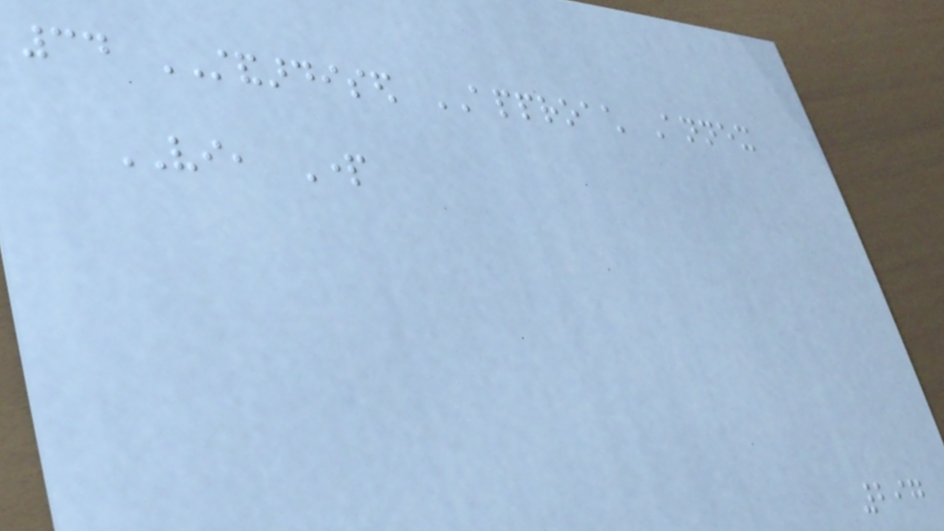34 STANDARDISED APPROACH Annex
VI, Part
297
